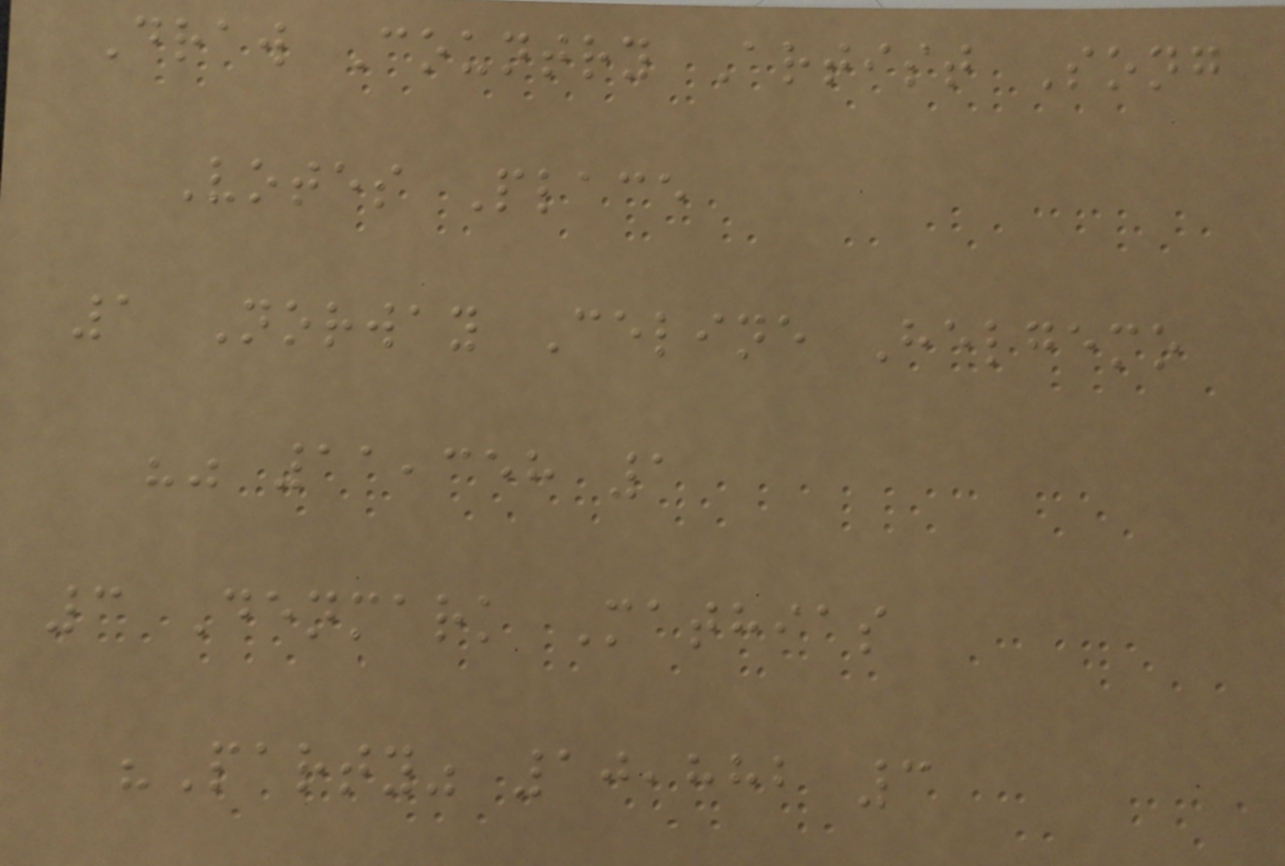Draw Country Artist Song
Votes Place
1 Norway Celine Helgemo
"" 11,358 1
3 Denmark Mathias
"Party" 10,882 3
